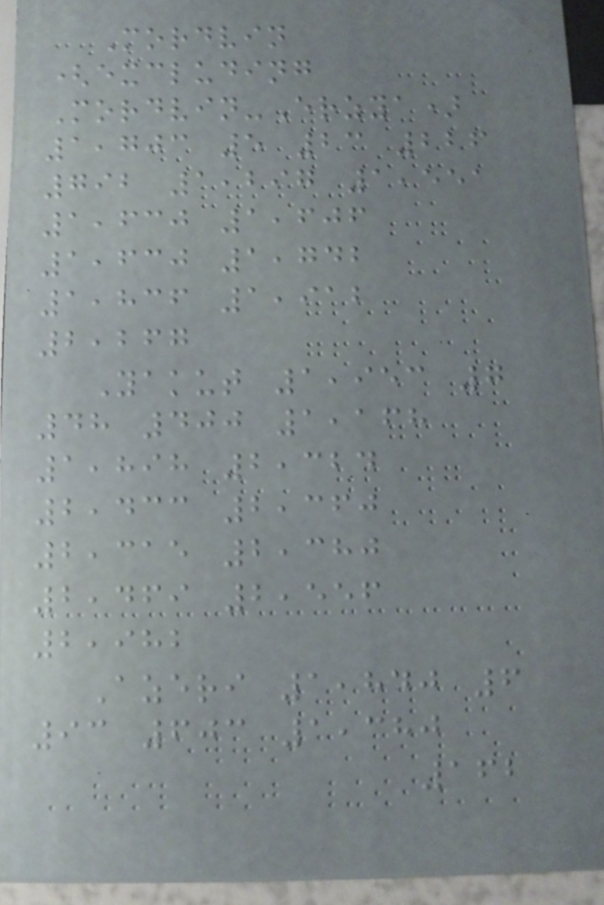Mordvin
(excluding
Mordvin-Erzya)
1,703 5 23 226
792 1,297 1,551
1,630 1,606
1,630 1,742
1,836 1,912
2,267
Yakut 1,953 7
48 400 1,168
1,898 2,324
2,433 2,360
2,315 2,380
2,469 2,556
2,982
Azeri 1,840 6
93 603 1,380
162
